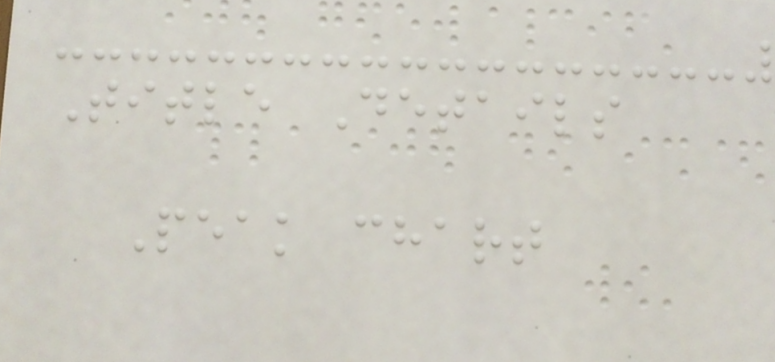Title Details
Peak chart
